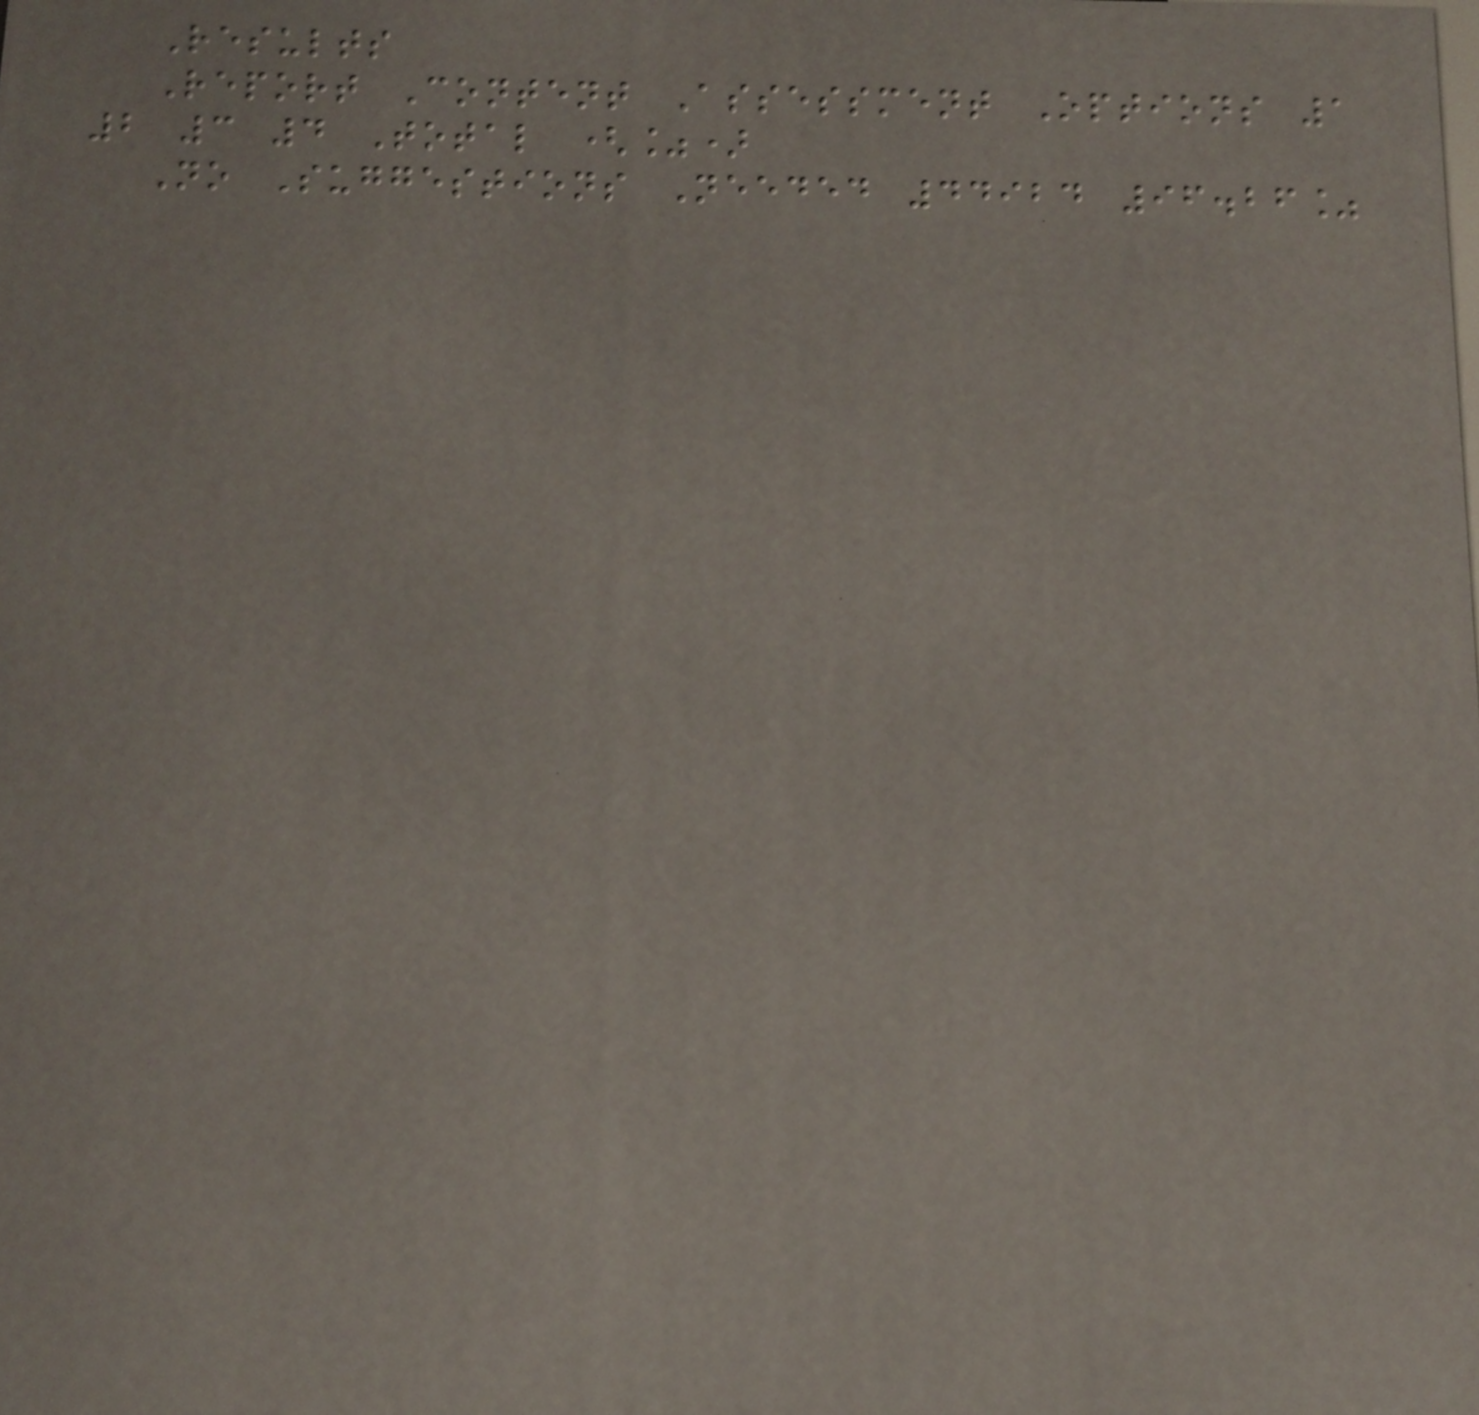Results
Report Content Assessment Options 1
2 3 4 Total (%)
No Suggestions Needed 44924 96.26%
